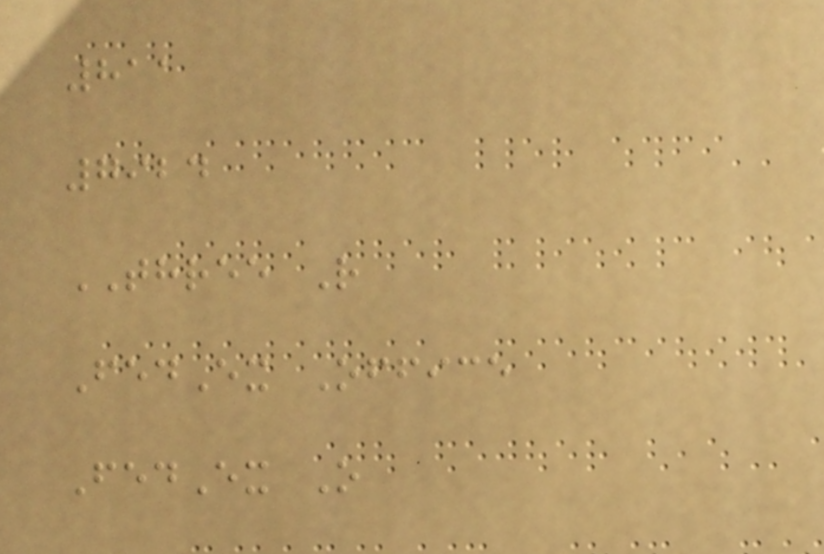811
7924
THREE R
FedEx Office
FedEx O
